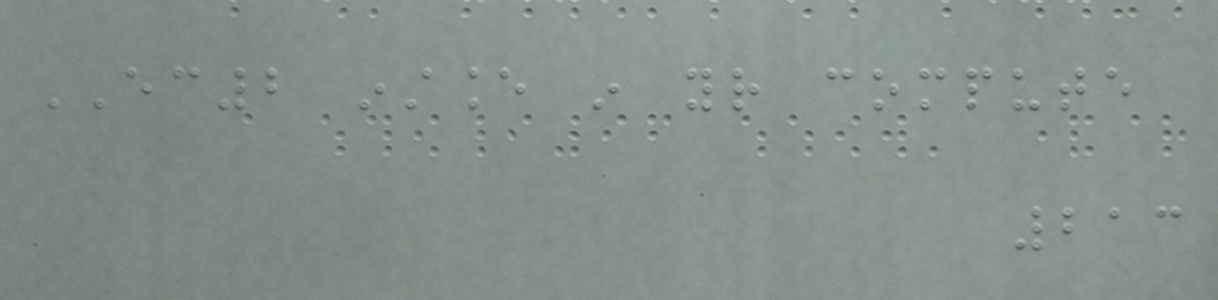EC2 instance in your compute
213
